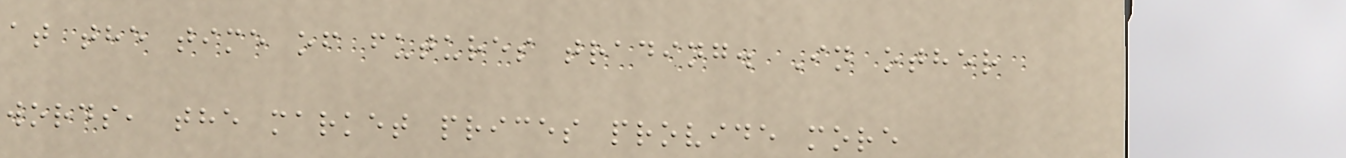at the time of futures trading. In other
words, the market prices provide more
